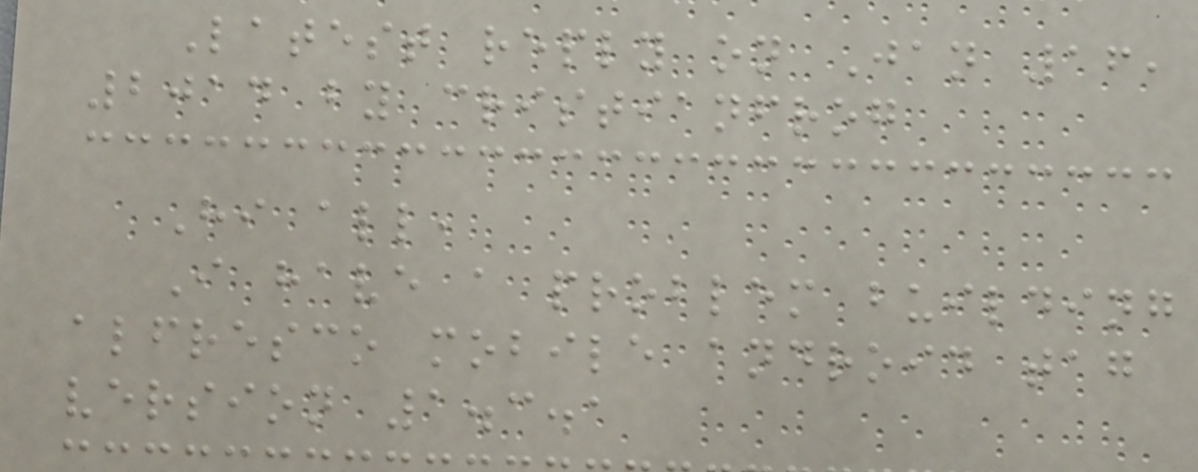Latest reply on Jan 16,
2014 by cristianfrog
Hi all,
I have a problem building
alfresco mobile android tag
version 1.3.1
